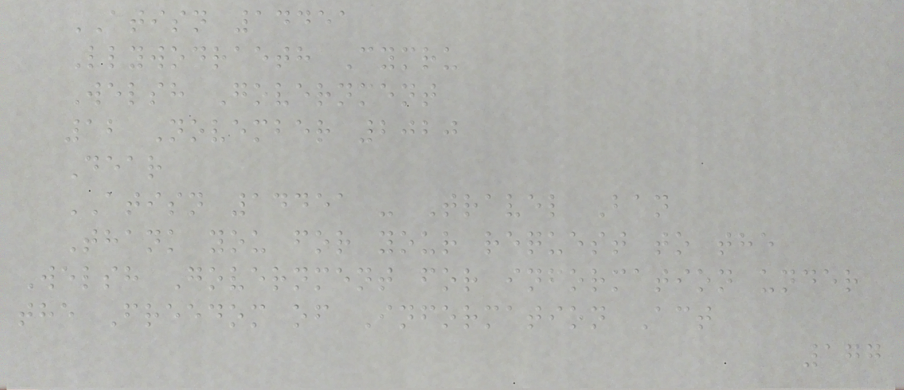ATISN 14451
Llywodraeth Cymru
Welsh Government
12 November 2020
Dear
ATISN 14451 - Travel Ban
Thank you for your request to the
Welsh Government for information under
the Freedom of Information Act
177
